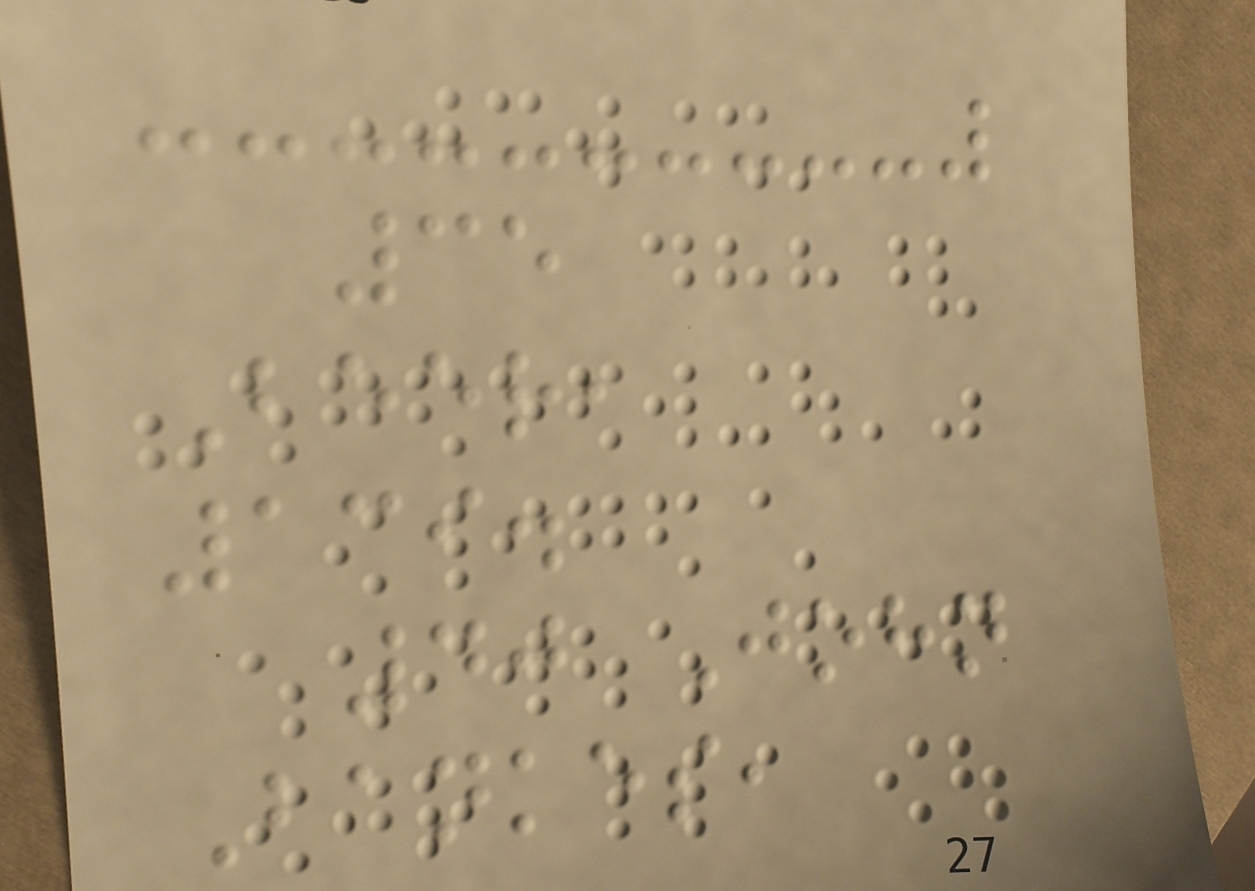35
Beer,
139.
40 John
Bankes,
